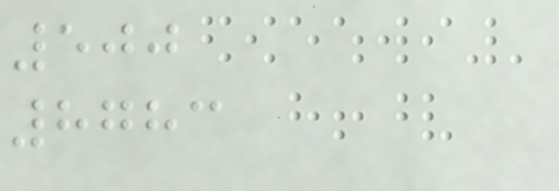500
8783
